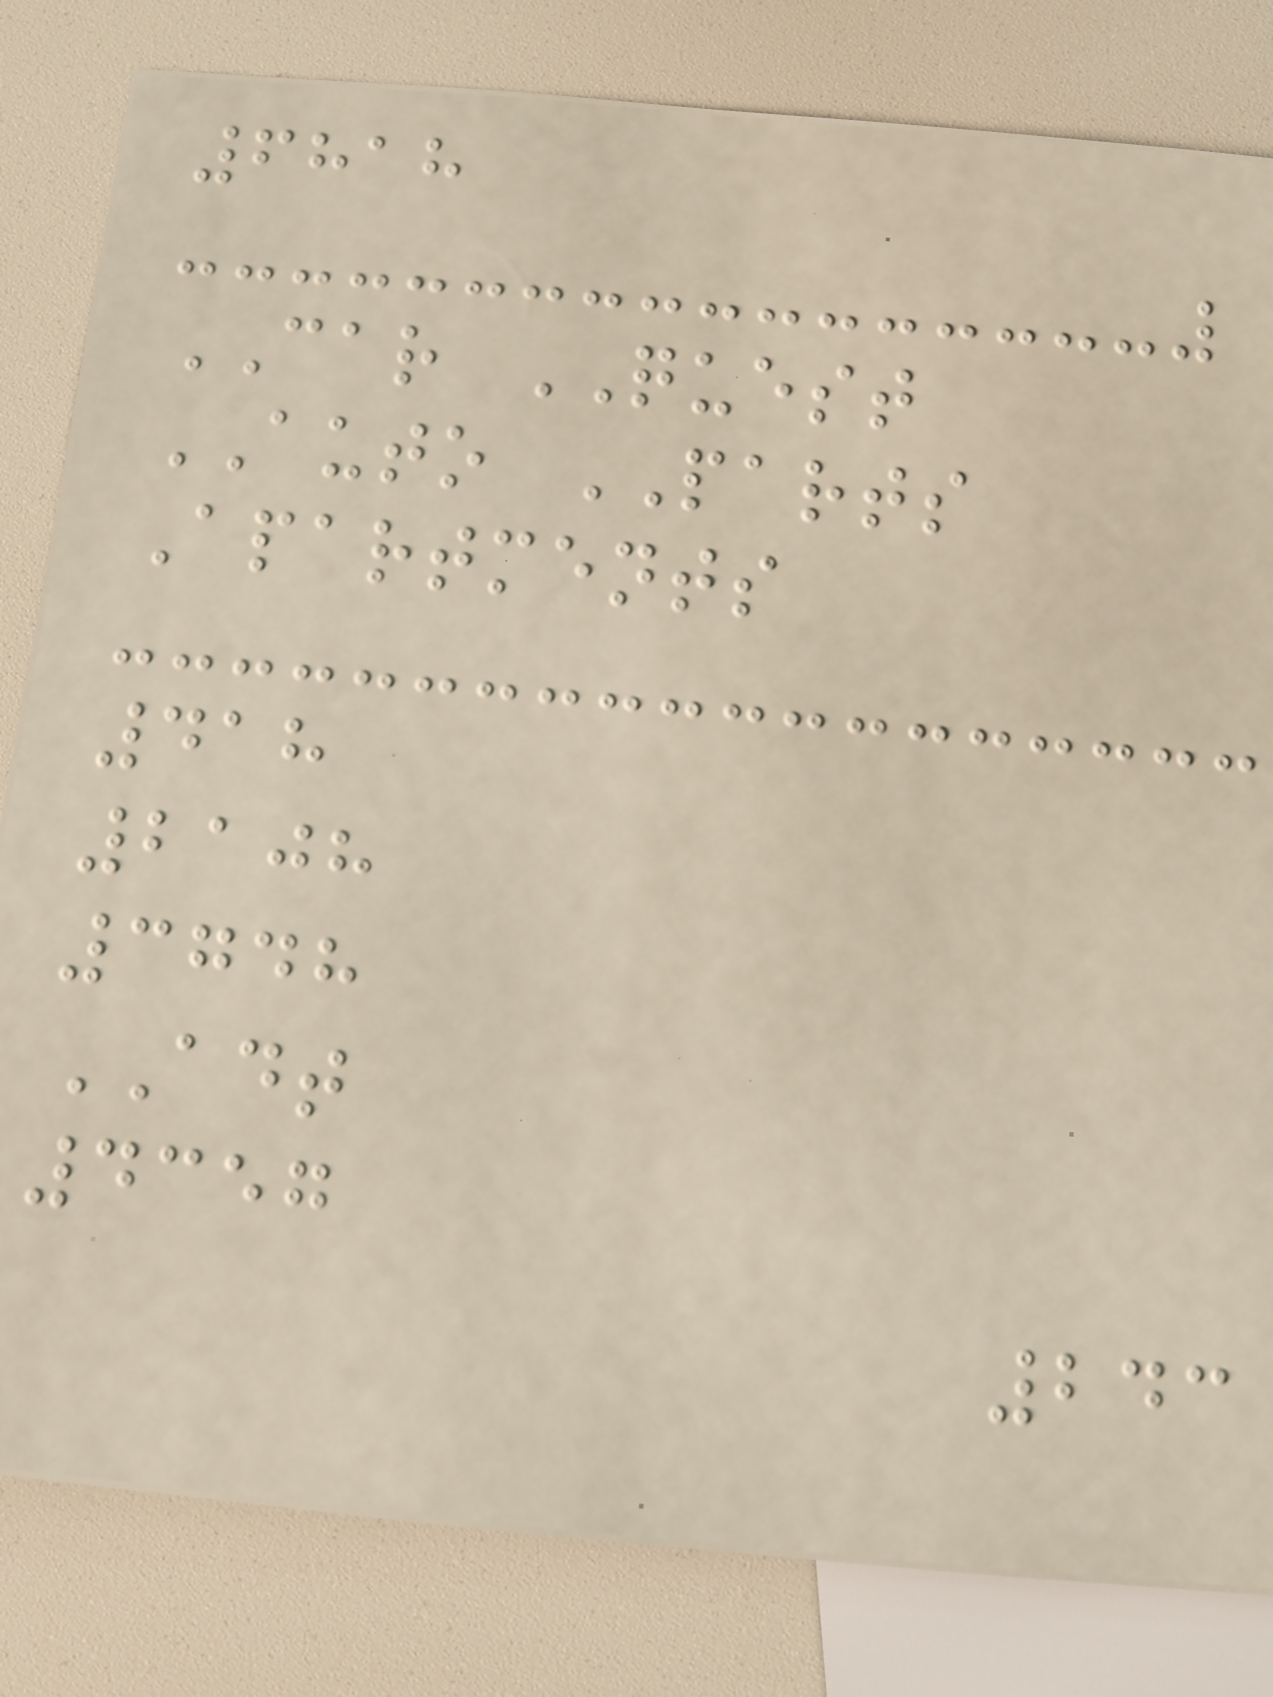6818
CAR QUEST
AUTO PARTS
Apartments
418
2108
3748
ADT
4357
243
